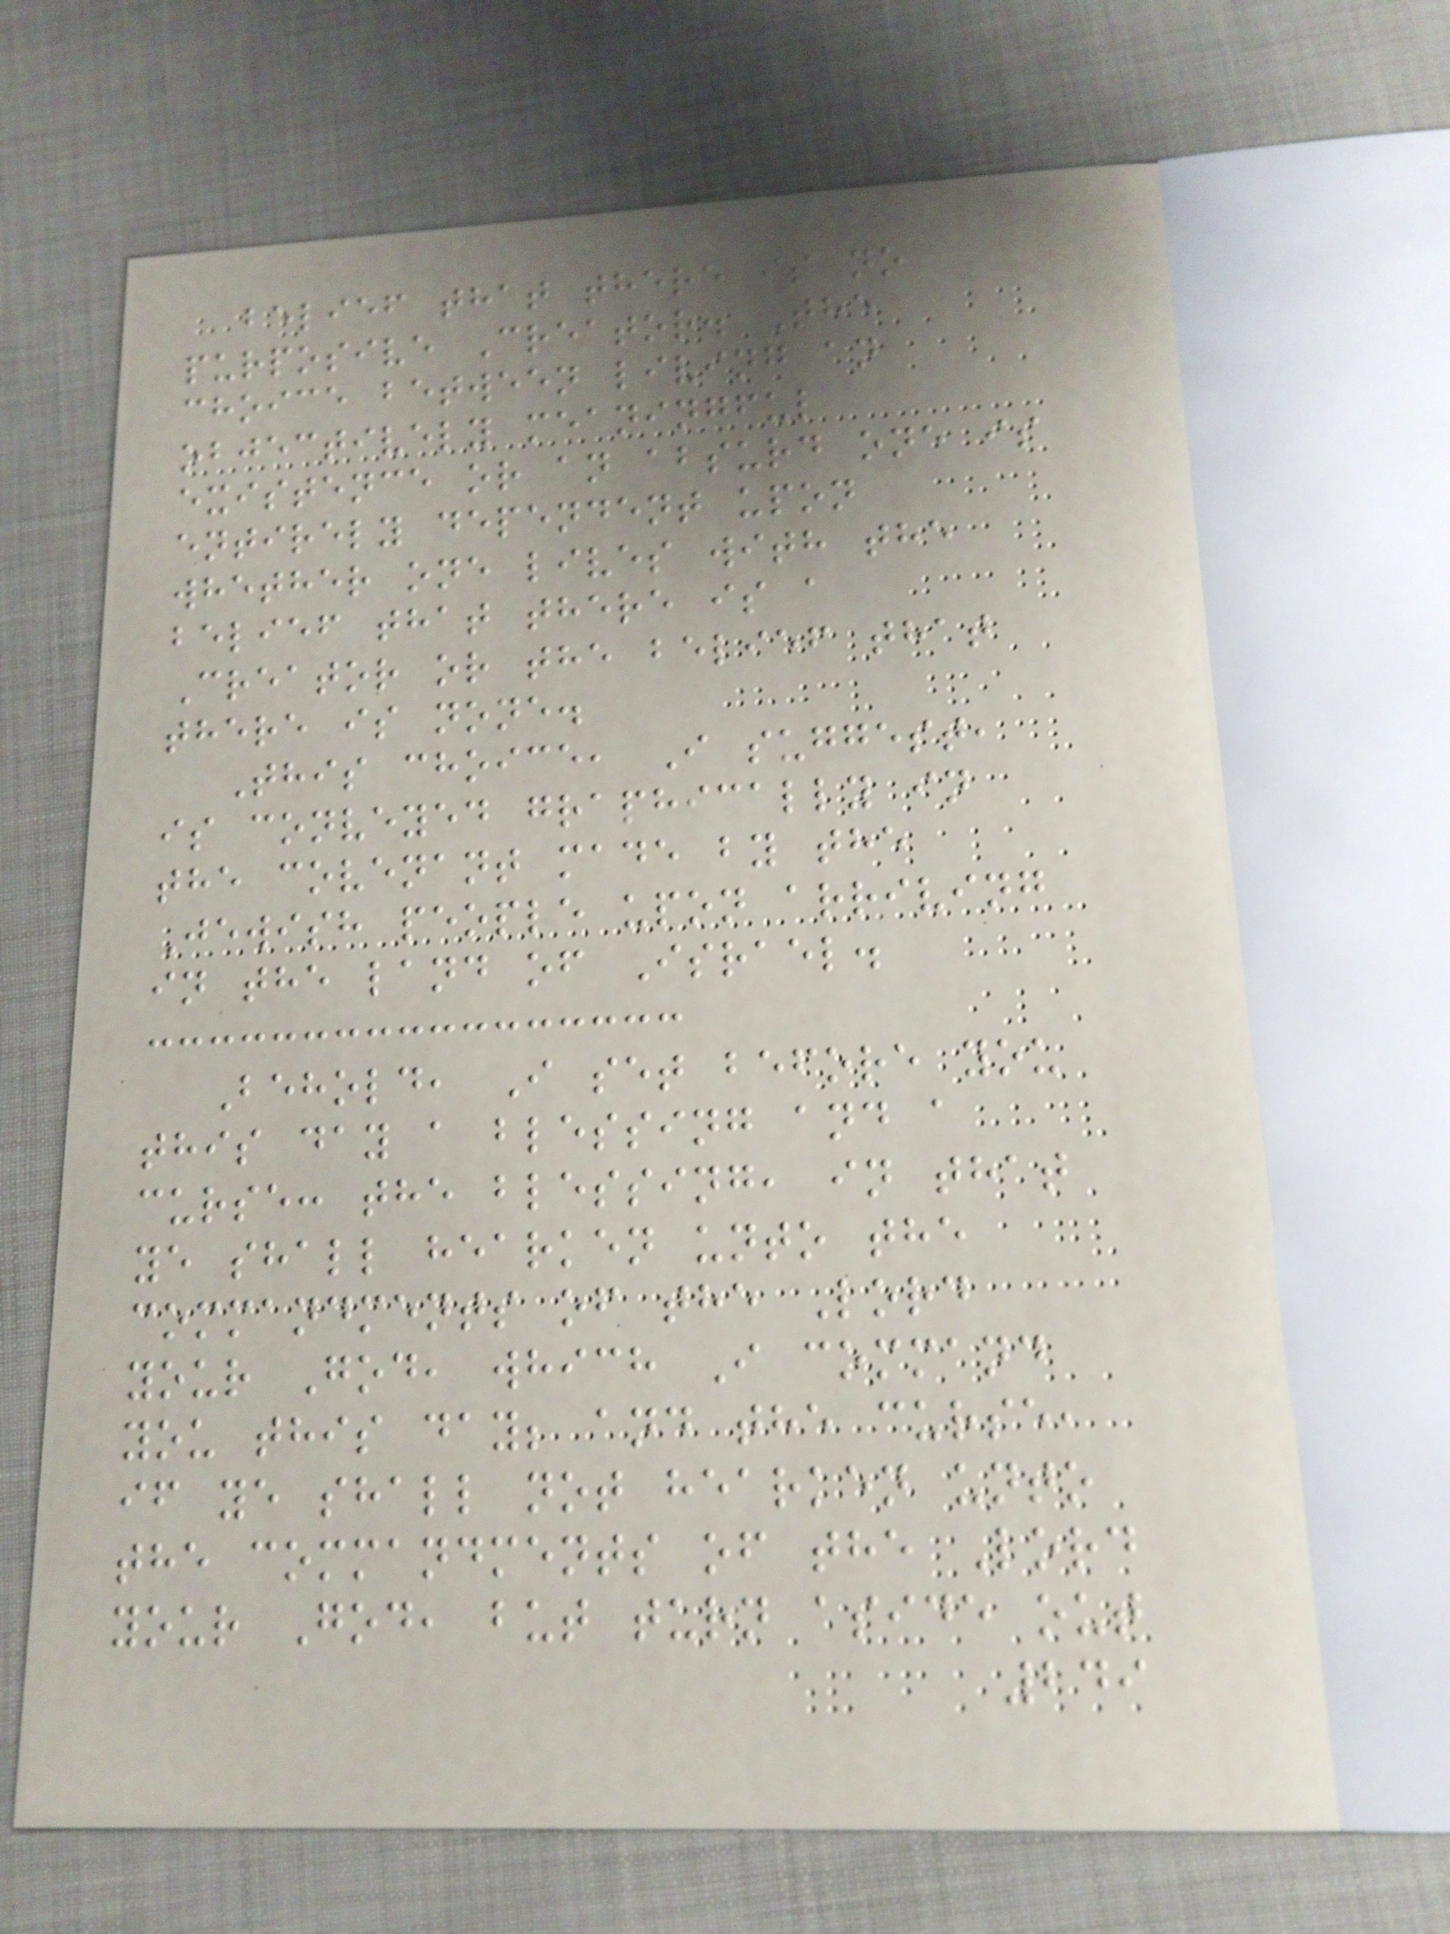belief that there is no
purposive Creator. The
choice between living an
objectively meaningful
existence or an absurd one is
entirely dependent upon
whether one lives with the
belief that there is a
Creator or the belief that
there is none.
This choice, I suggest,
is conveyed graphically in
the covenant made by the
Jewish people upon arriving
in the land of Israel.
Behold, I set before you
this day a blessing and a
curse: the blessing, in that
ye shall hearken unto the
commandments of the Lord
your God, which I command
you this day; and the curse,
if ye shall not hearken unto
the commandments of the Lord
your God, but turn aside out
249
